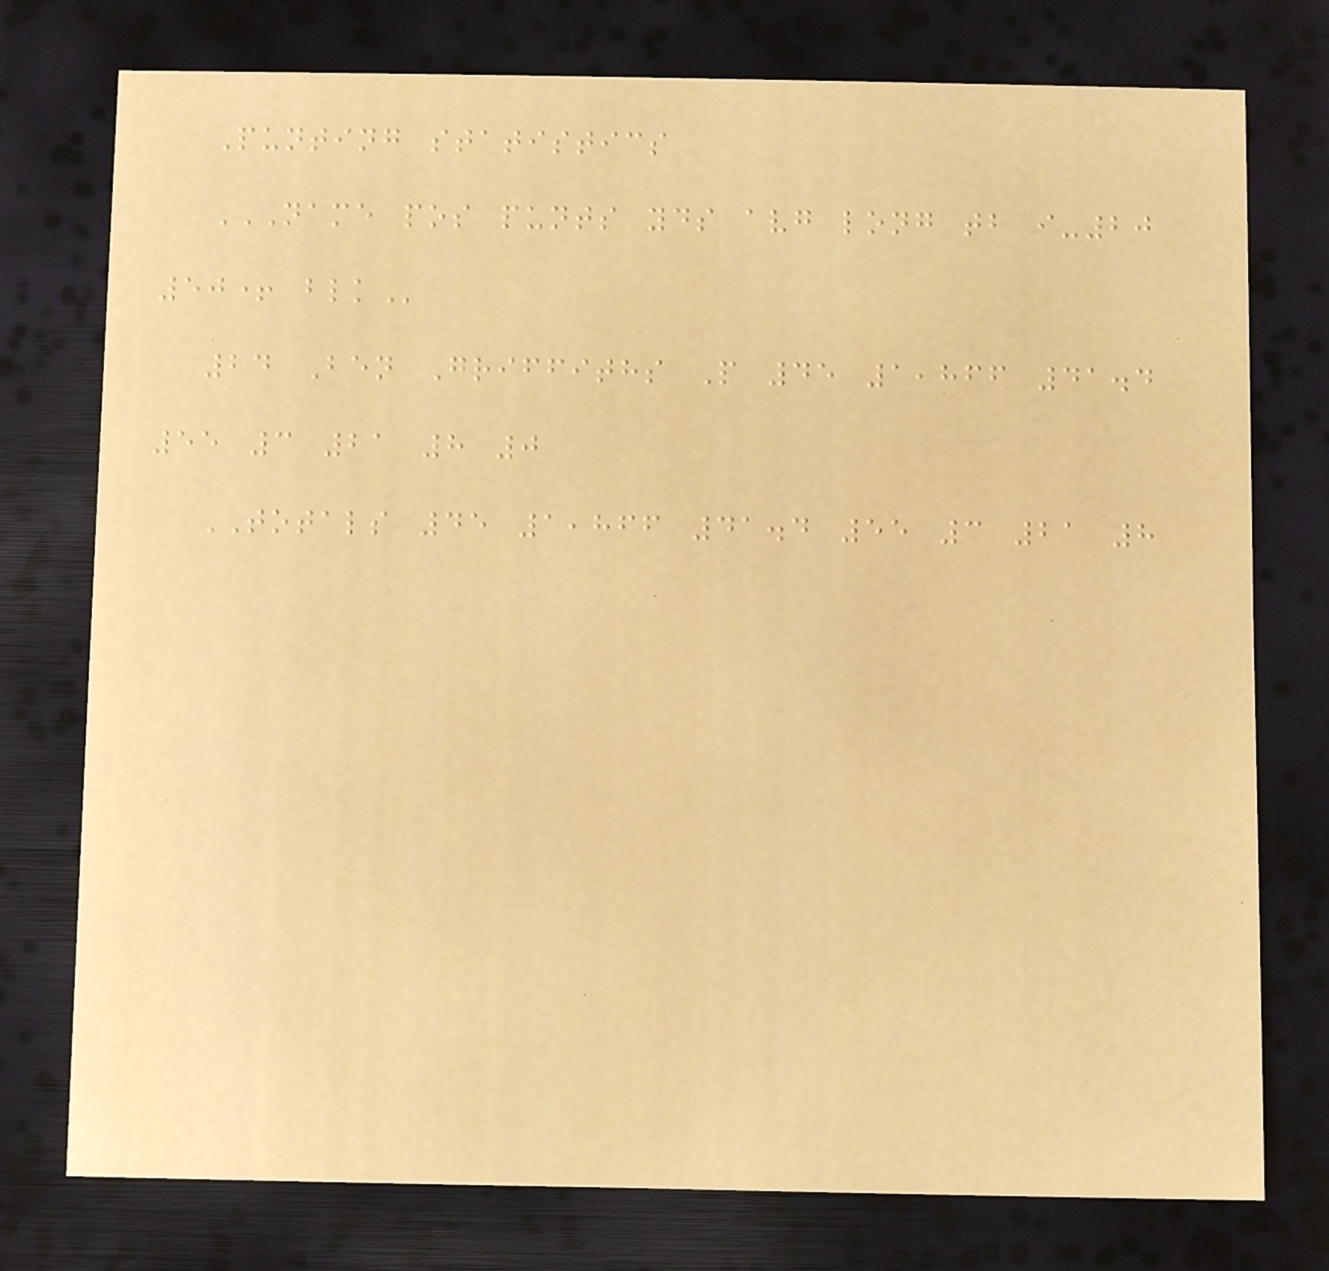Punting statistics
NAME POS PUNTS YDS AVG LONG TB I-20
50+ BLK
24 Ben Griffiths P 45 1,866 41.4
55 3 21 8 0
TOTALS 45 1,866 41.4 55 3 21 8
